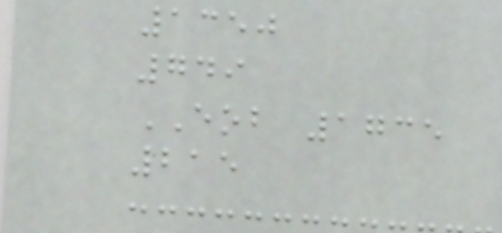1350
749
EOB 1735
215
